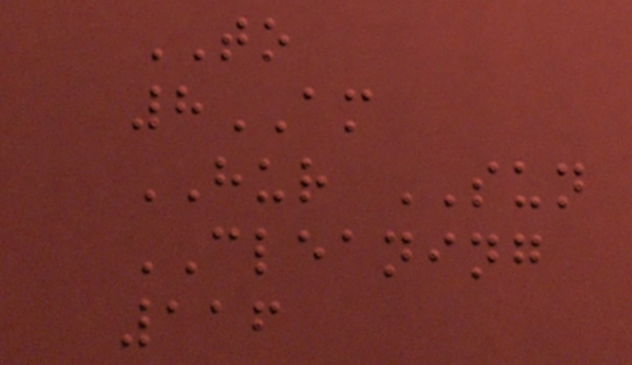TO
8AM
HUR SUN
CLEANING
116
